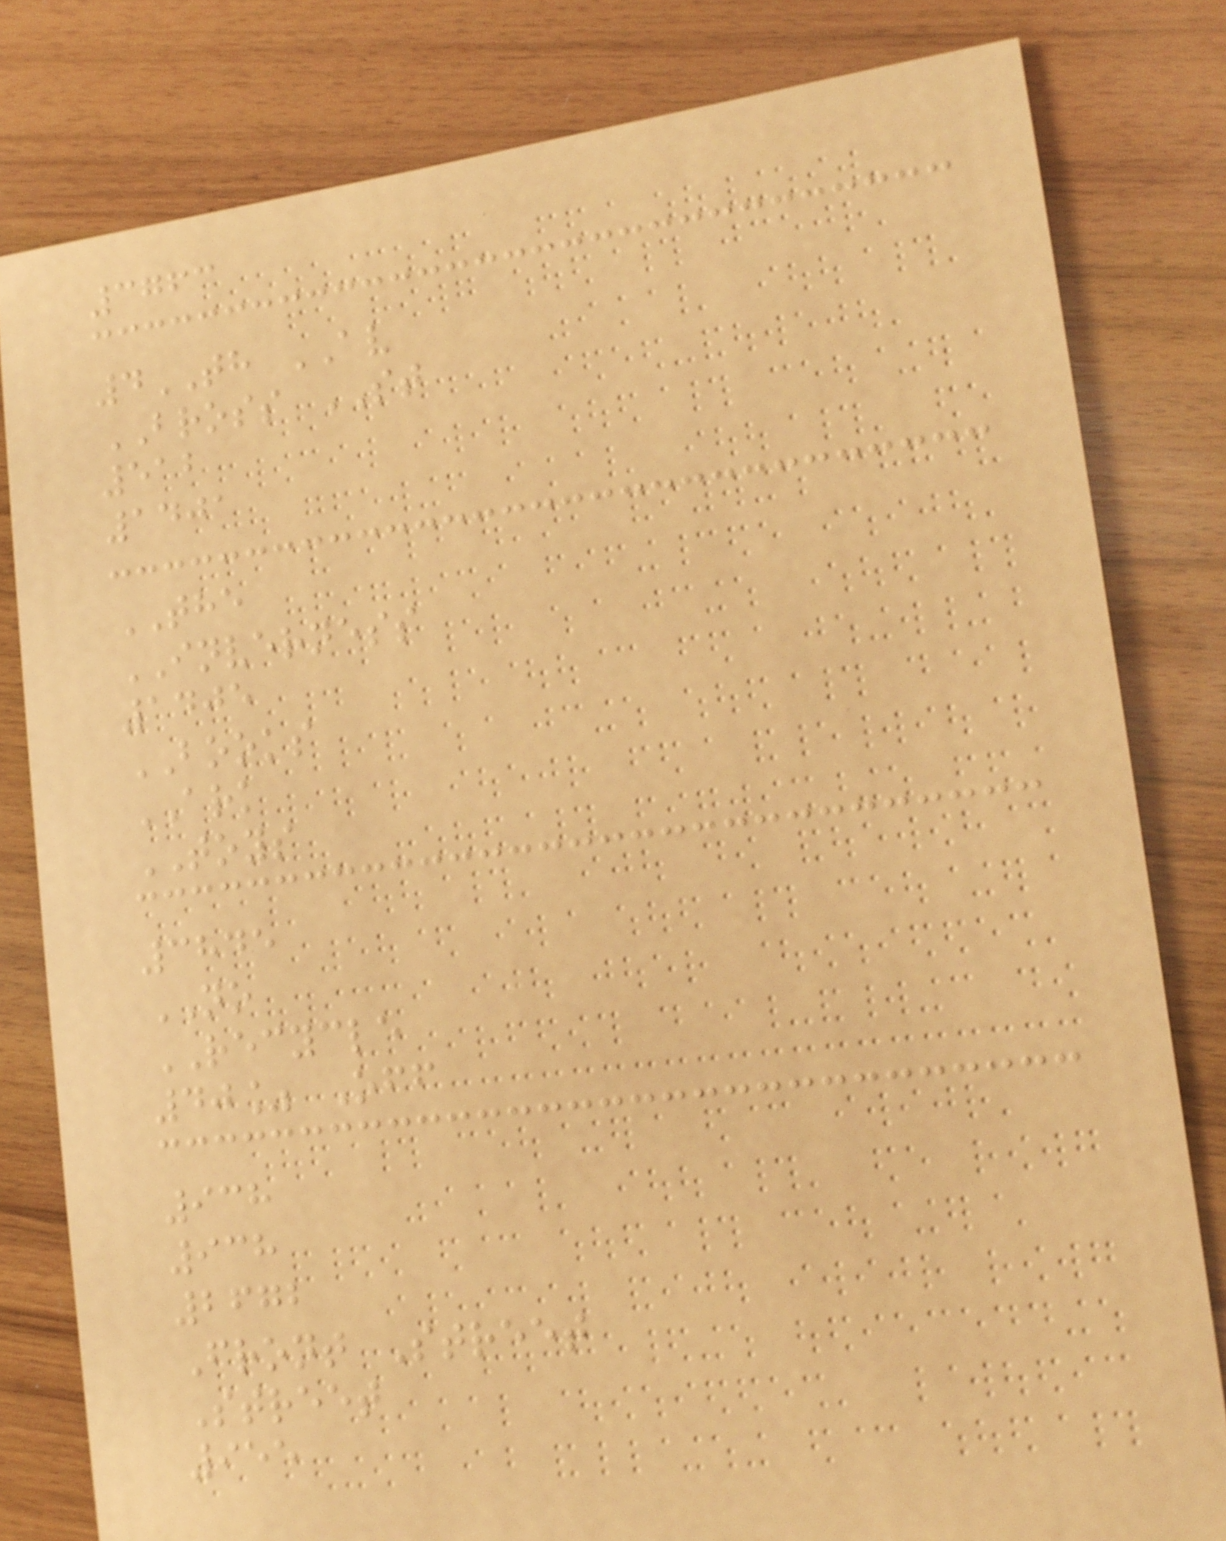3763
4TH AV
BROSS ST
512
1401
THE
INVERNESS
1405
BOOKS
ARK
TOYS
3845
NO
RECYCLE
40% Off
938
938
2672
Front Street
Street
955
